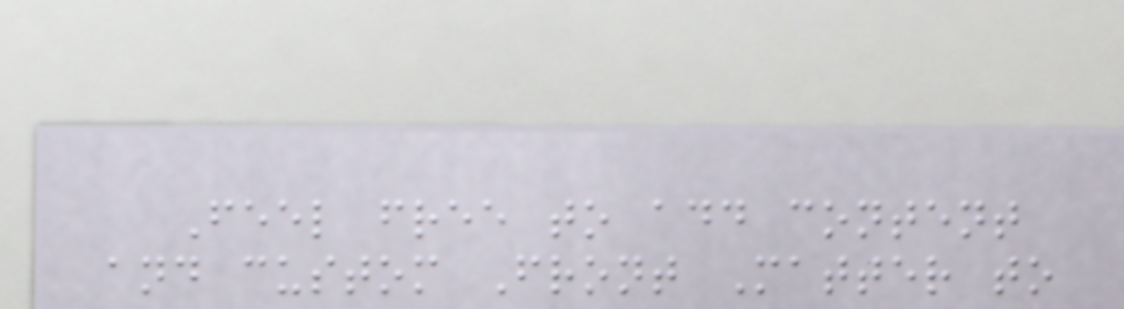Feel free to add content
and custom Front Matter to
